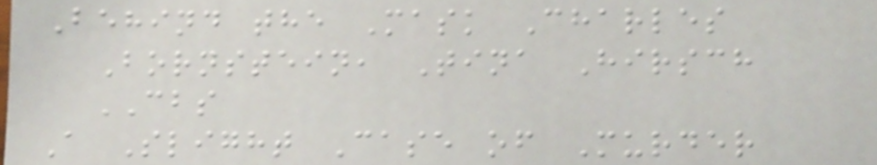Behind the Mask Charles
Bornstein, Tina Hirsch
CBS
A Slight Case of Murder
